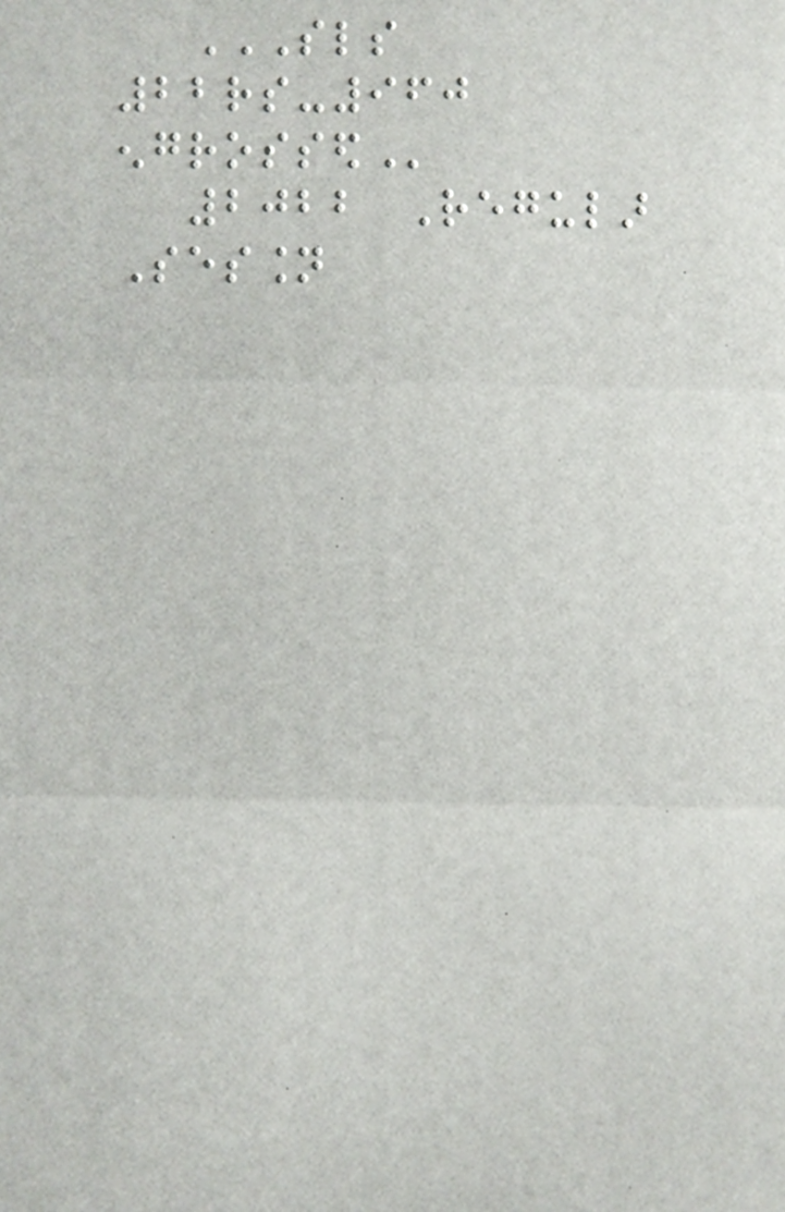SLS
22RS-960
ENGROSSED
2022 Regular
Session
